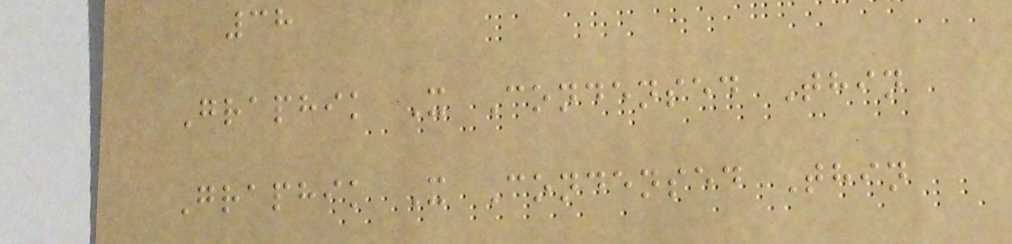38
Graphik X Condensed Thin
Graphik X Condensed Thin
